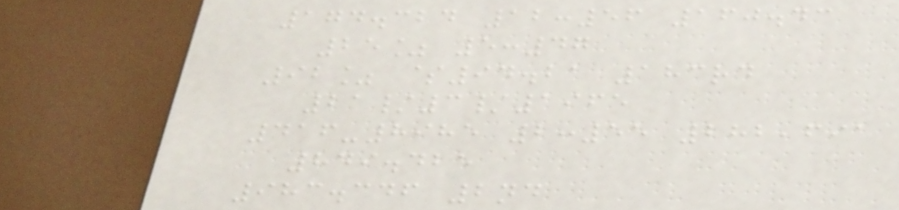174.324 12:56 160.43
25% 5:47
92% $94.21 183rd
21/3/1965
416-8985 2:55 282,691
849.425
983.346 2nd
